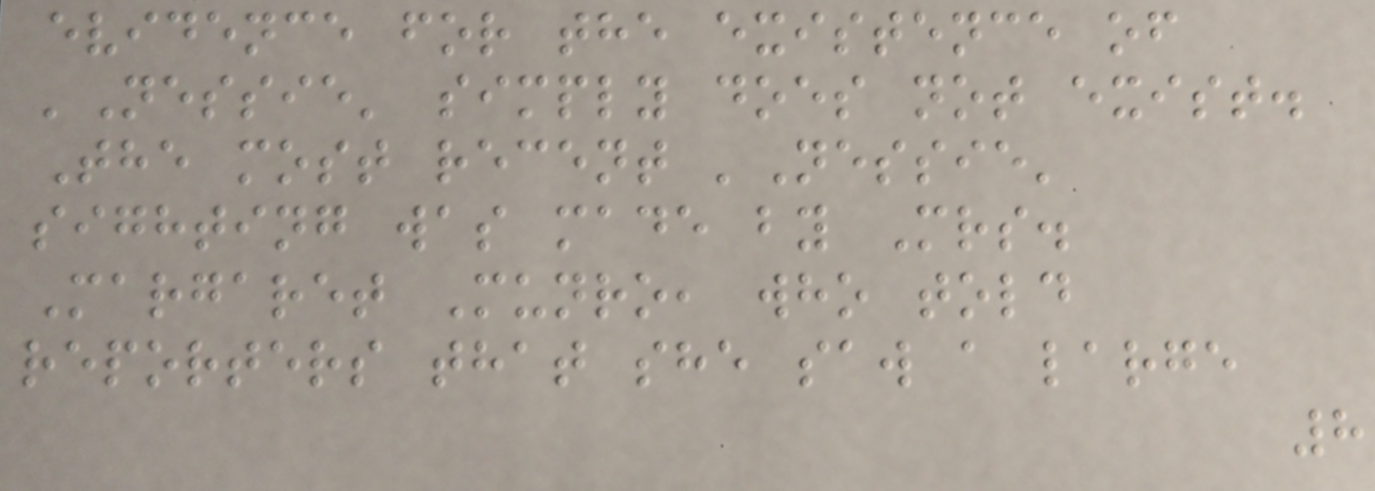evidence for the existence of
'Nessie' simply does not exist.
The most recent 'Nessie'
sighting was made by Mrs.
Margaret Munro, who told
reporters that she saw a large
8
